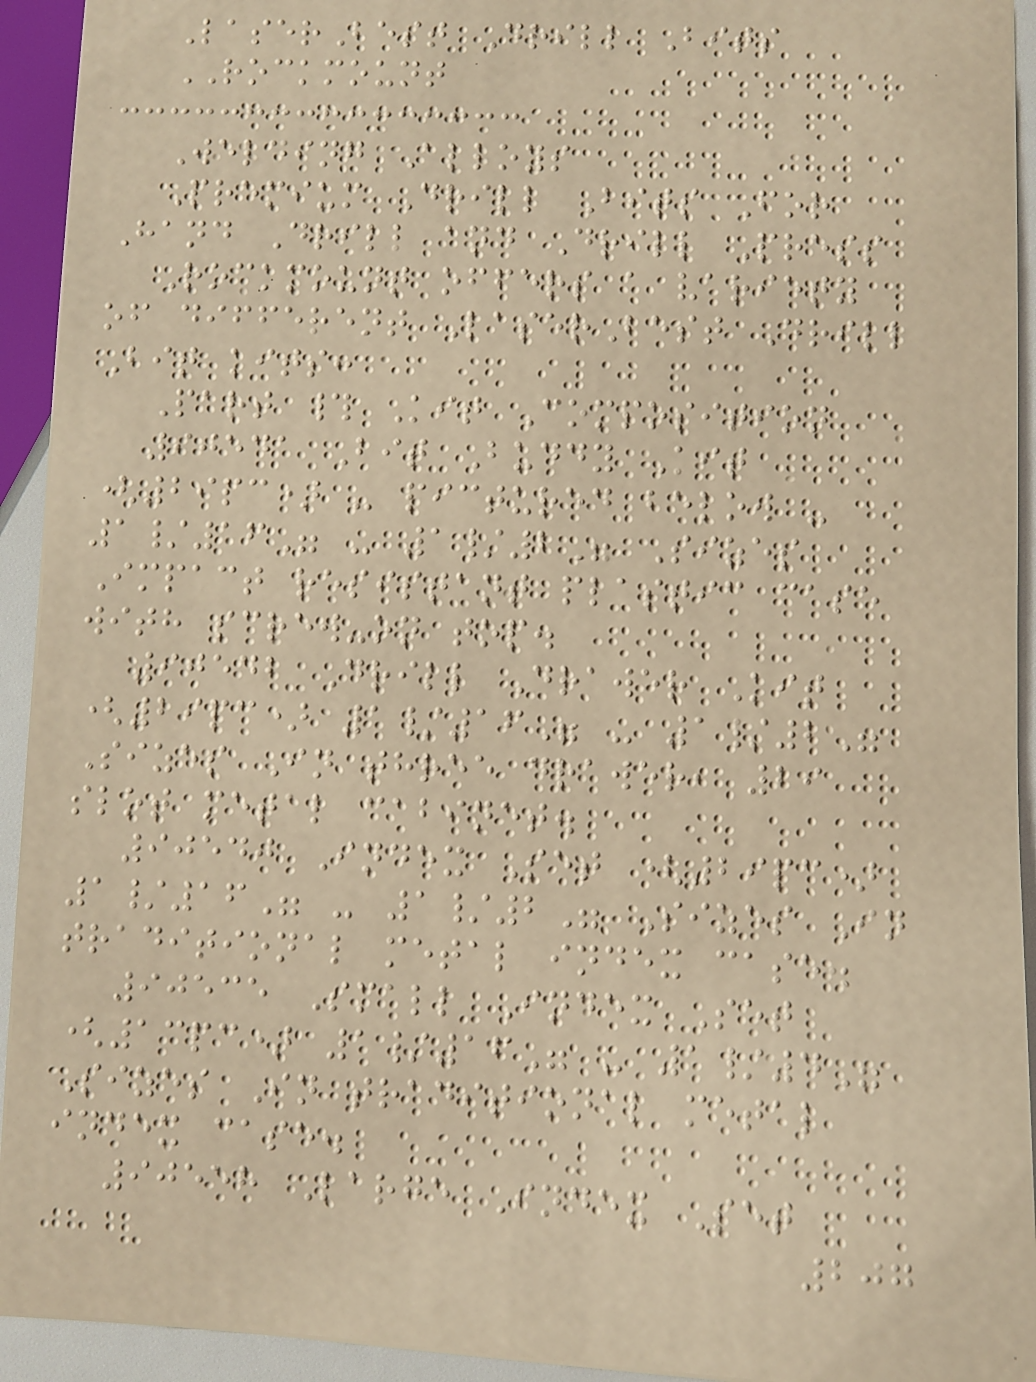LaserBest Drill Bits
ROCKMOUNT
Welding Alloys
Premium Drill Bits For
Hand Drill and Drill Press
Rockmount offers a variety
of different LaserBest Drill
Bit kits:
Part # Kit Composition
90541 Bit Buddy Kit
(29pc) - pictured below -
1/16" - 1/2" Sizes
Impact resistant plastic case
with screw-on top.
90542 Drill Drawer Kit
(29pc) 1/16" - 1/2"
Sizes In three drawer, 29
slot metal cabinet.
90540 Index Set (29pc)
1/16" - 1/2" Sizes In
traditional metal index case.
90535 Small Index Set
(13pc) 1/16" - 1/4"
Sizes In traditional metal
index case.
90558 Large Index Set
207
